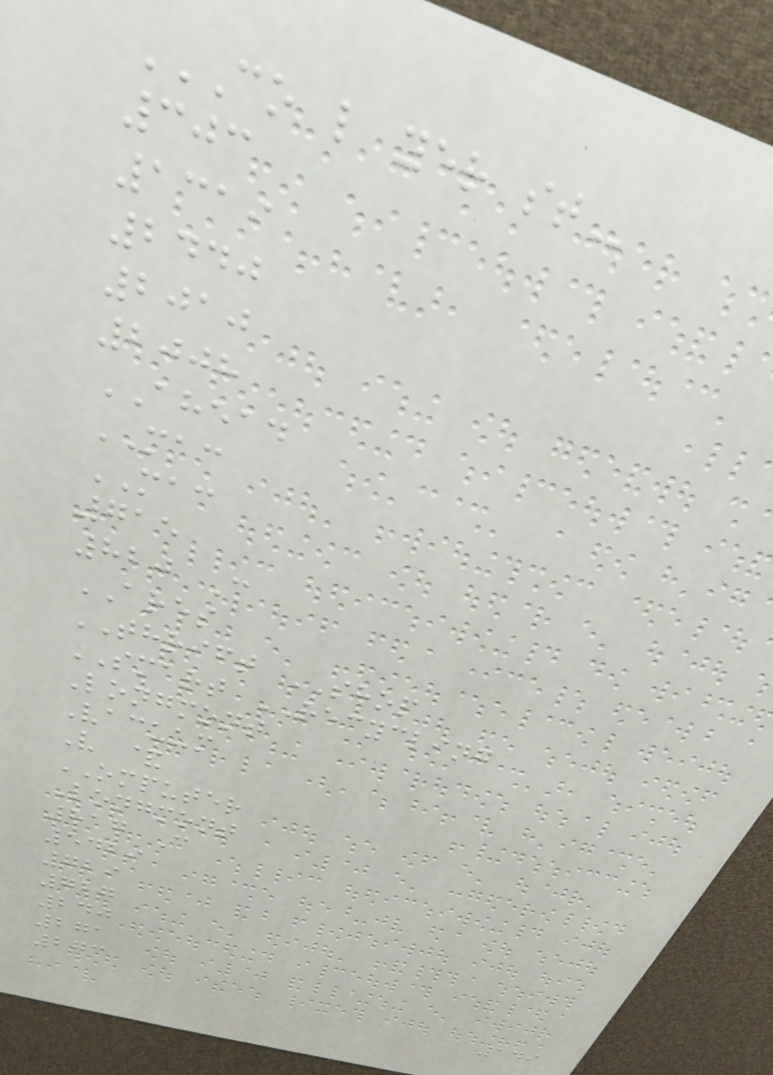CO L YER ST
303
1319
2440
2010
2008
AHEAD
MAC
MAC
715
820 C
ARES
THRIFT SHOP
SMART RECYCLING
Longmont
Vacuum
V &
OMPUTER
Longmont
817 C
5429
729
727
240
271
273
149
